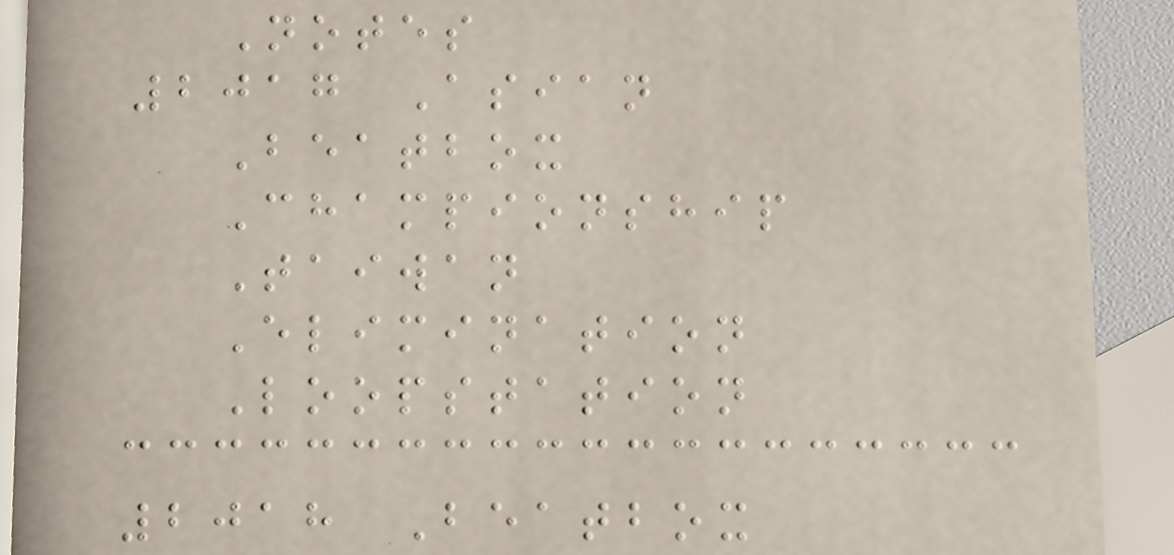Notes
2017 Asian
Beatbox
Championship
Taiwan
Elimination
Loopstation
2018 Beatbox
